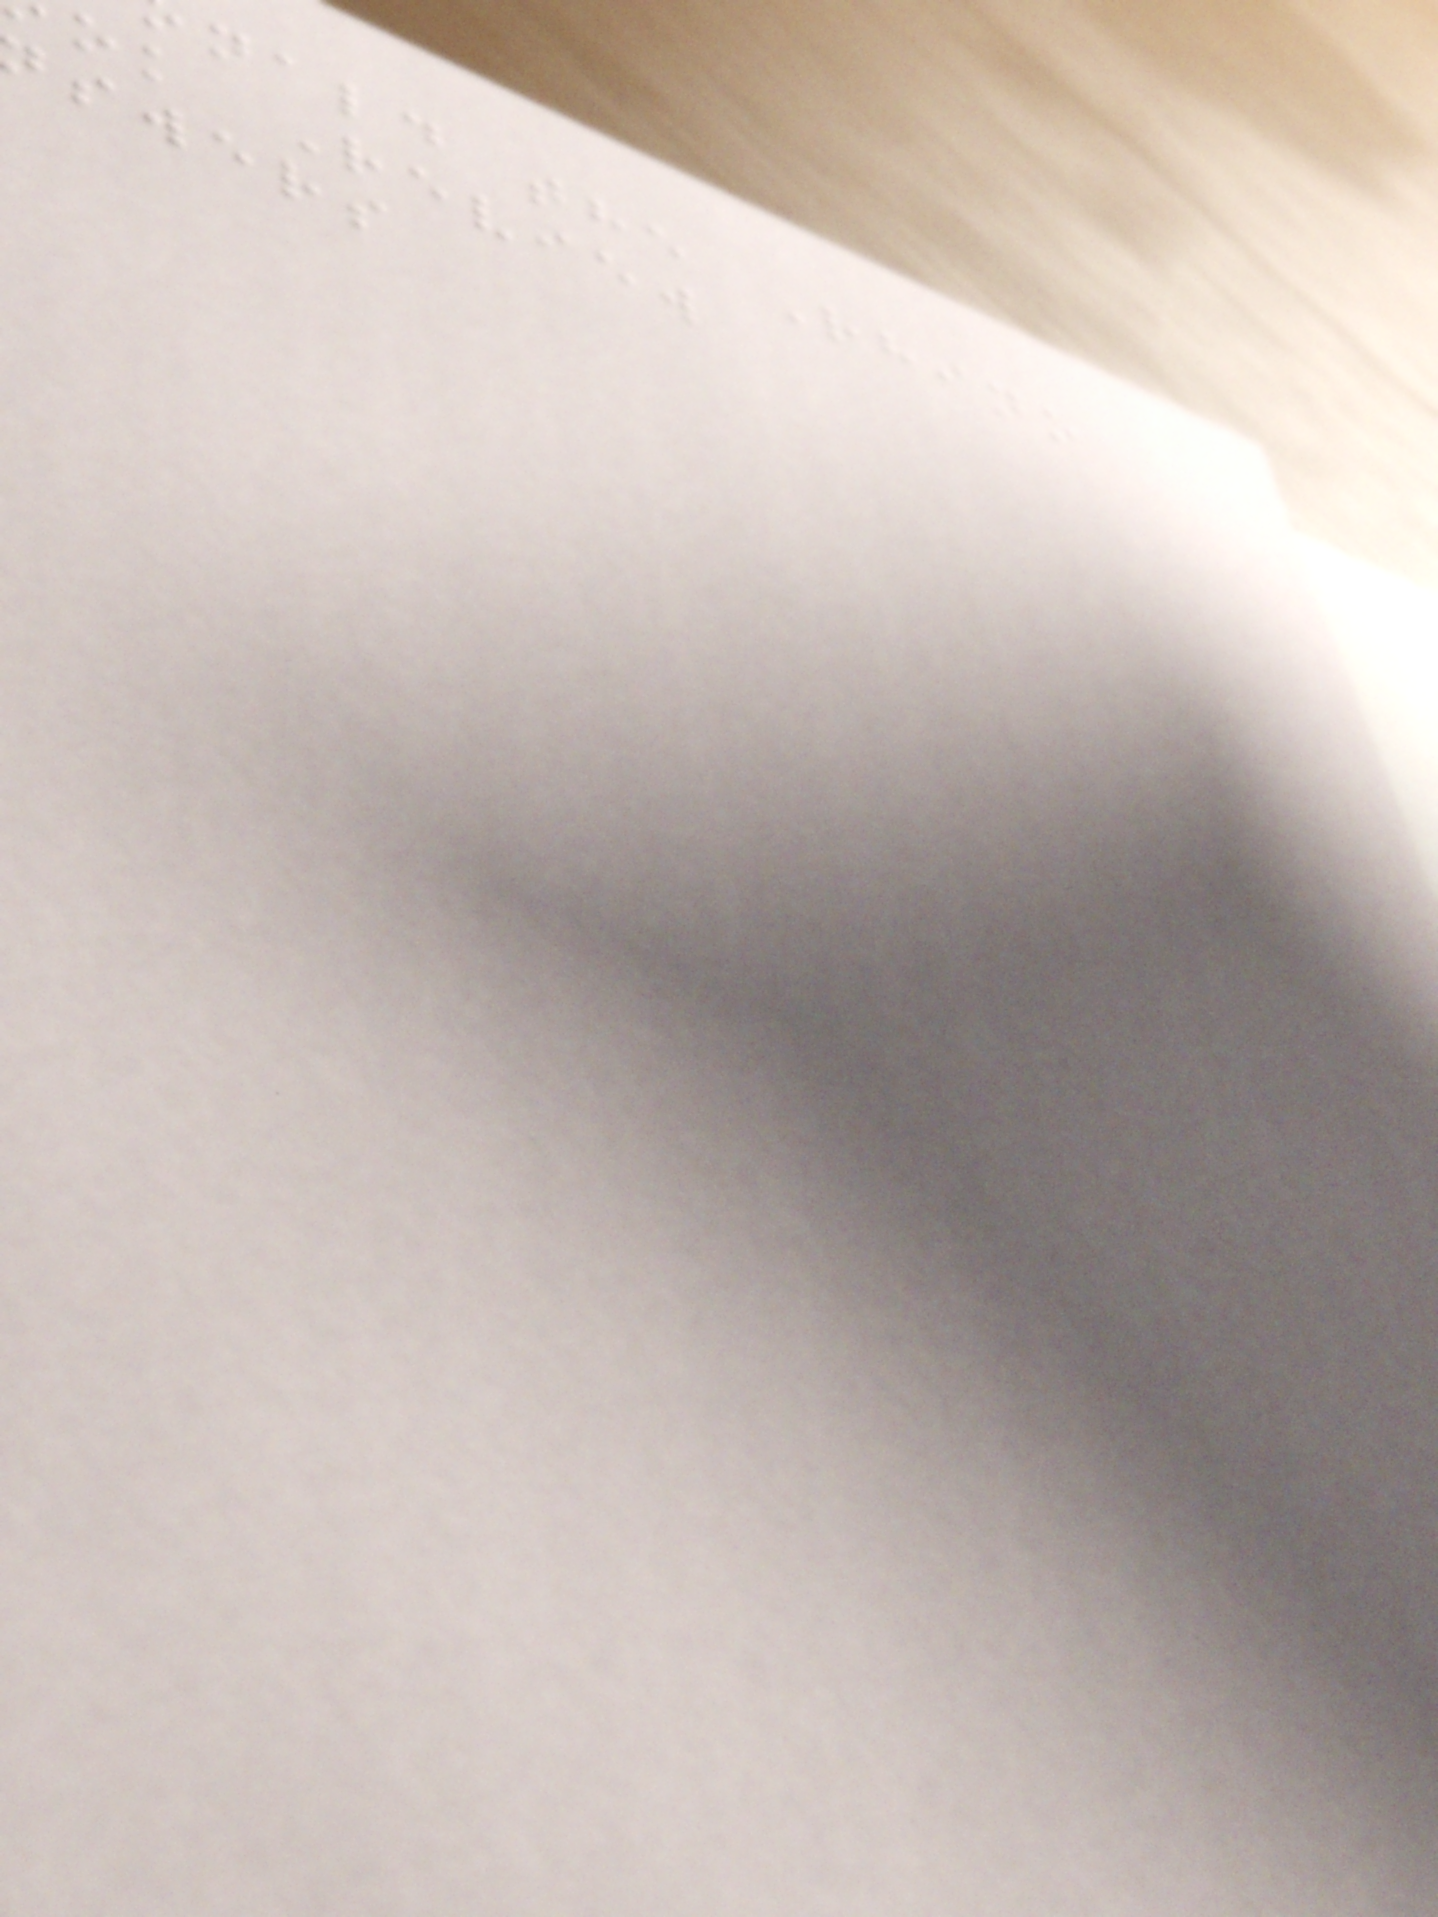nald the Rhino
ok Review
swers
